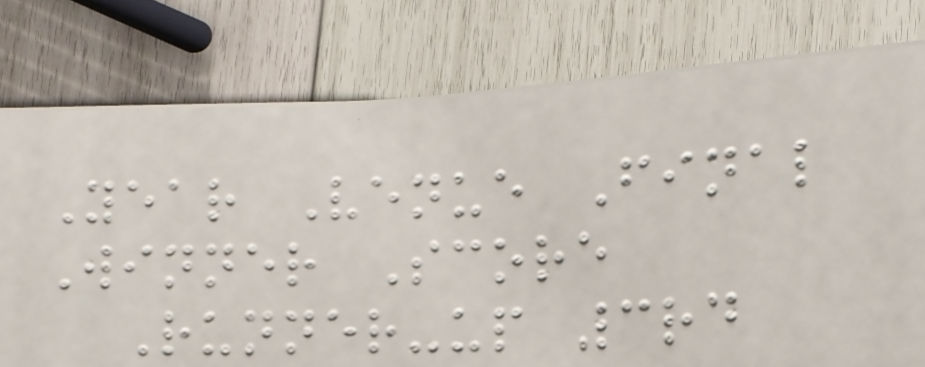Year Venue Final
Winner Score
Runner-up 3rd
